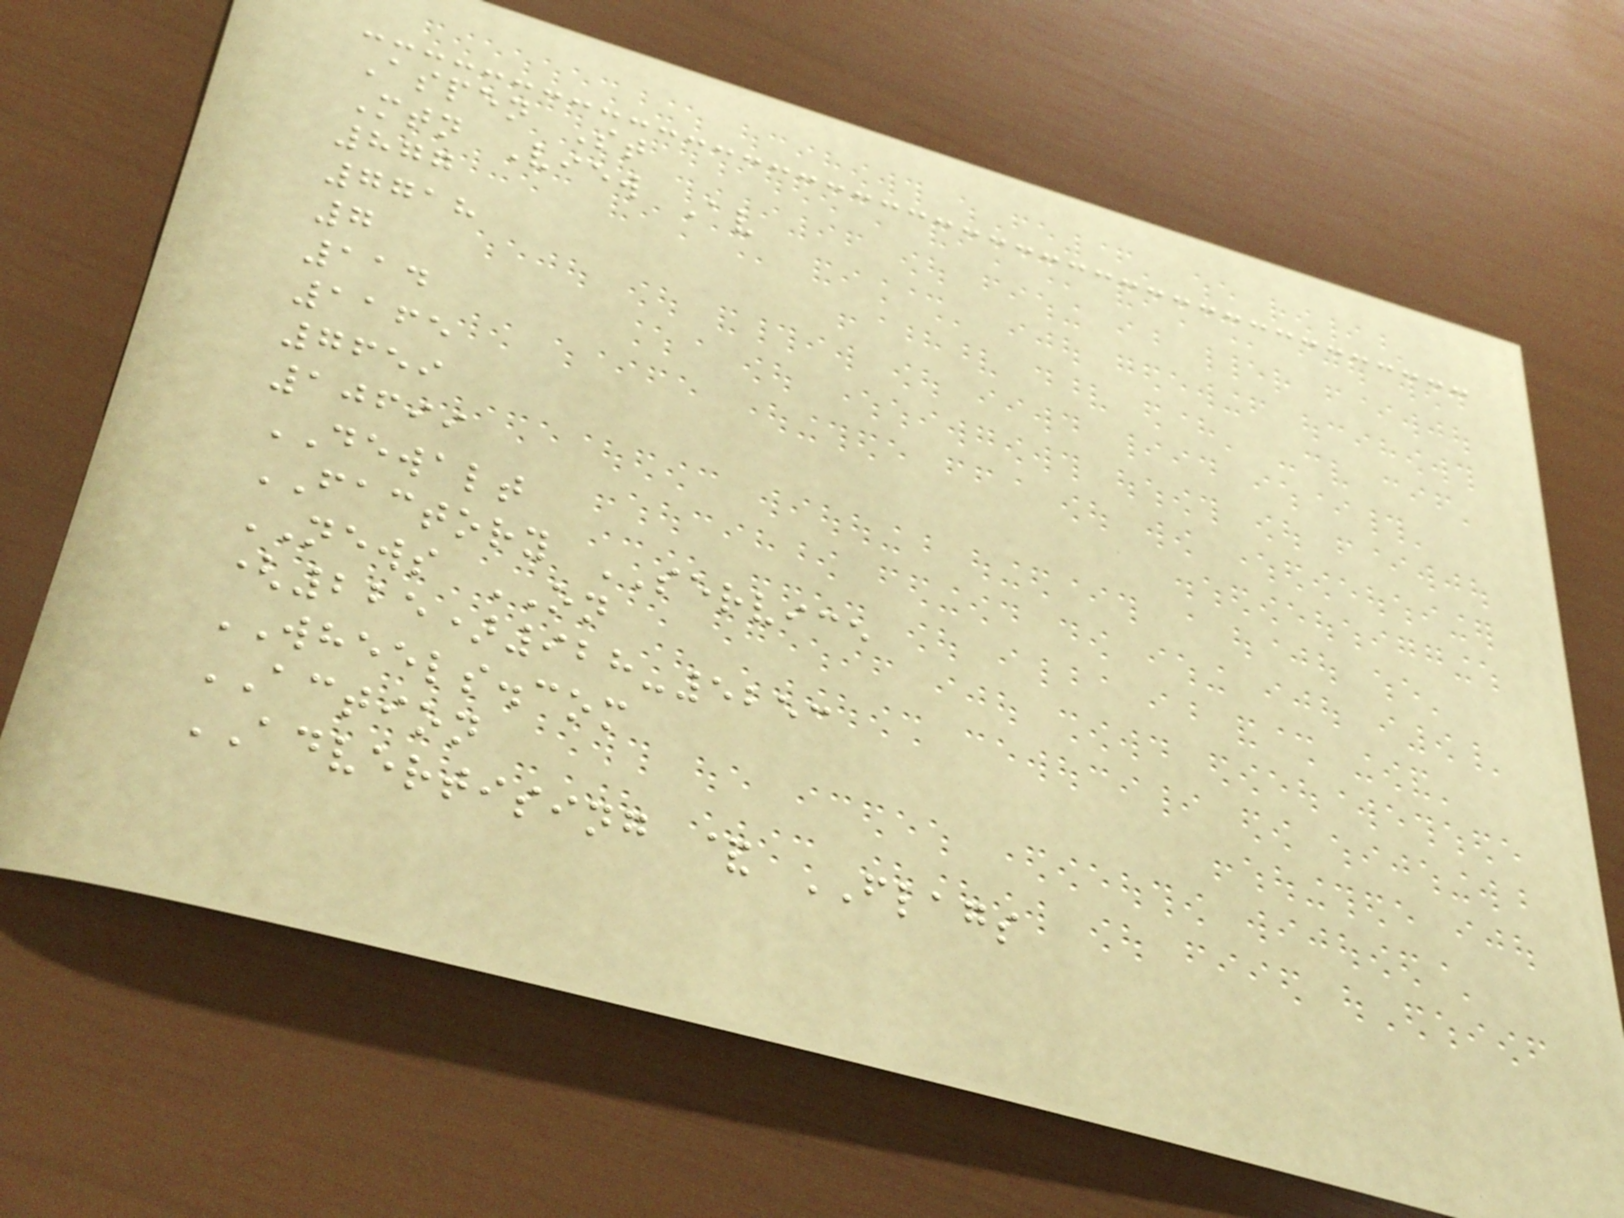Aspen St
Mtn View Av
877
7718
7
114
1165
7659
10699
DEWALT
FACTORY SERVICE
NEWS ON
(225)928-5253
WHEELS.com
ACTION
ADVERTISING & FLAGS
